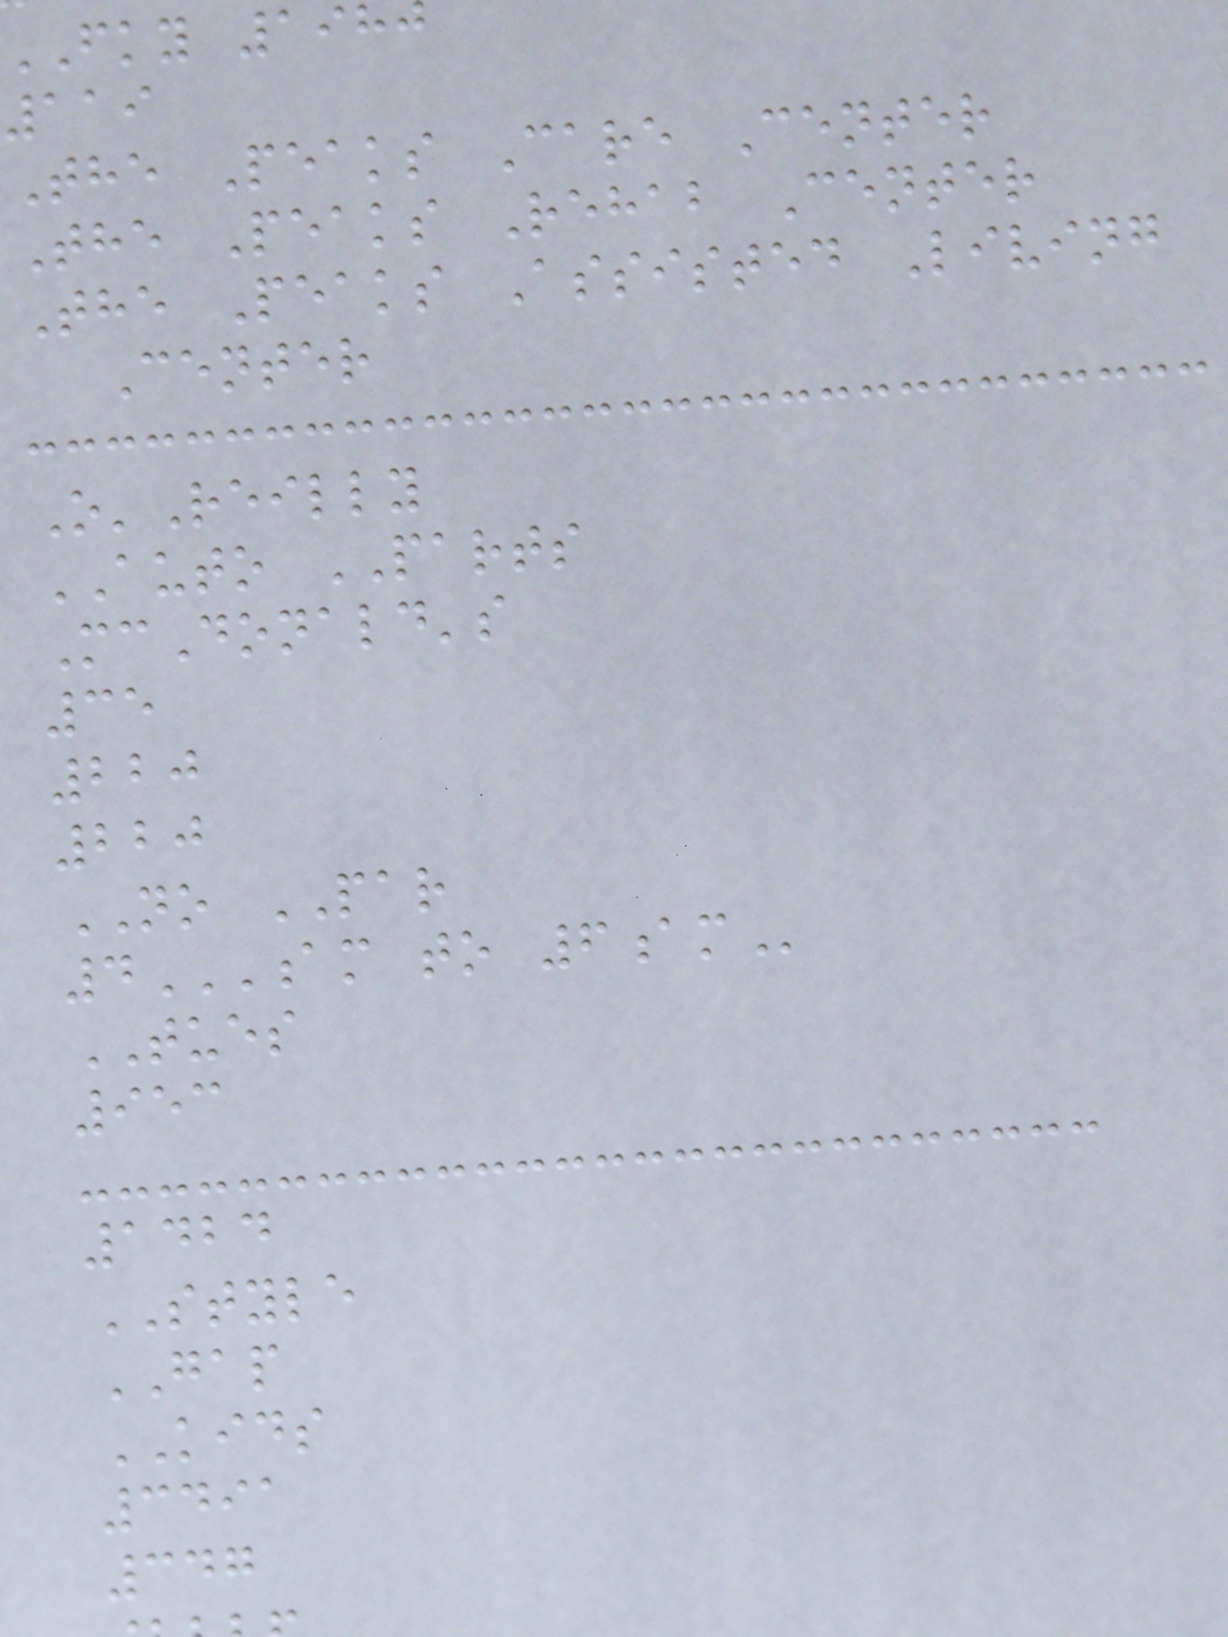fky 198
119
The Peaks Care Center
The Peaks Rehab Center
The Peaks Assisted Living
Center
O'Reilly
AUTO PARTS
McDonald's
35
220
220
NO PAR
4AM TO 6AM
TUES
953
1424
STYLE
GAP
KIDS
3491
347
